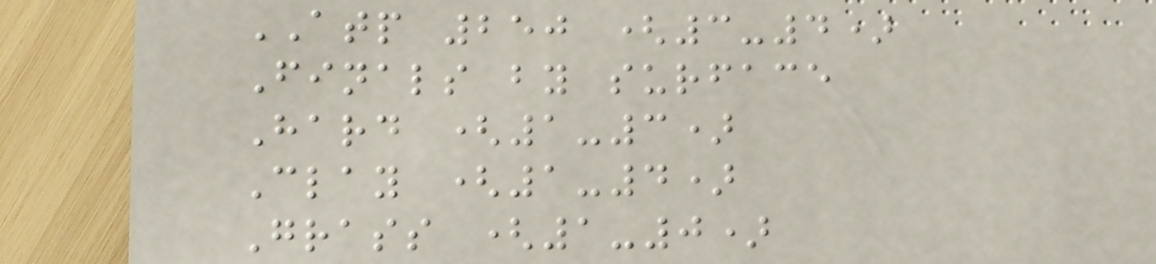ATP 250 (3-4)
Finals by surface
Hard (1-3)
Clay (1-4)
Grass (1-0)
